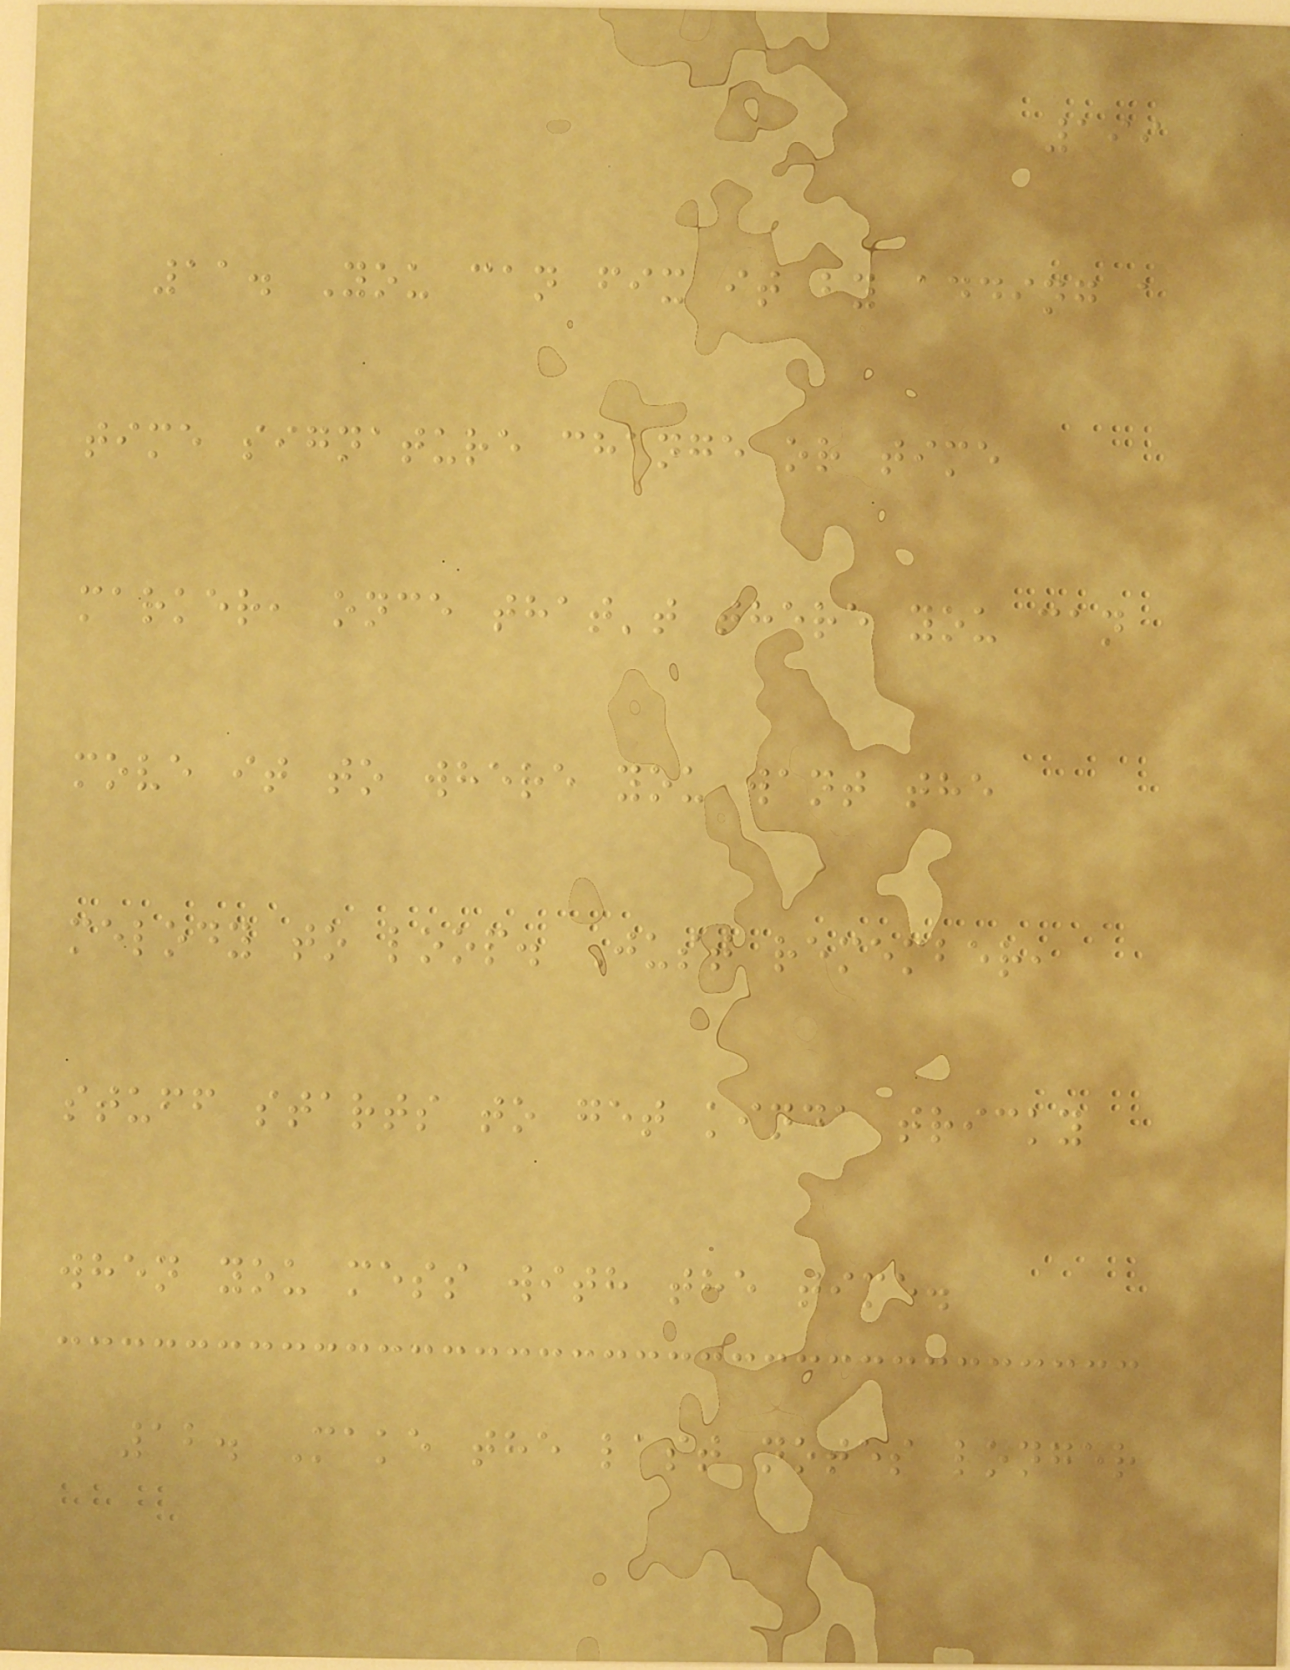199
11. You can fix it by adding a
time signature change or time
marker, once that't there you can
move it to where you want the
melody to loop. Just remember,
stuff starts to get kinda tricky
when you mess with the time.
12. Make the last notes longer
